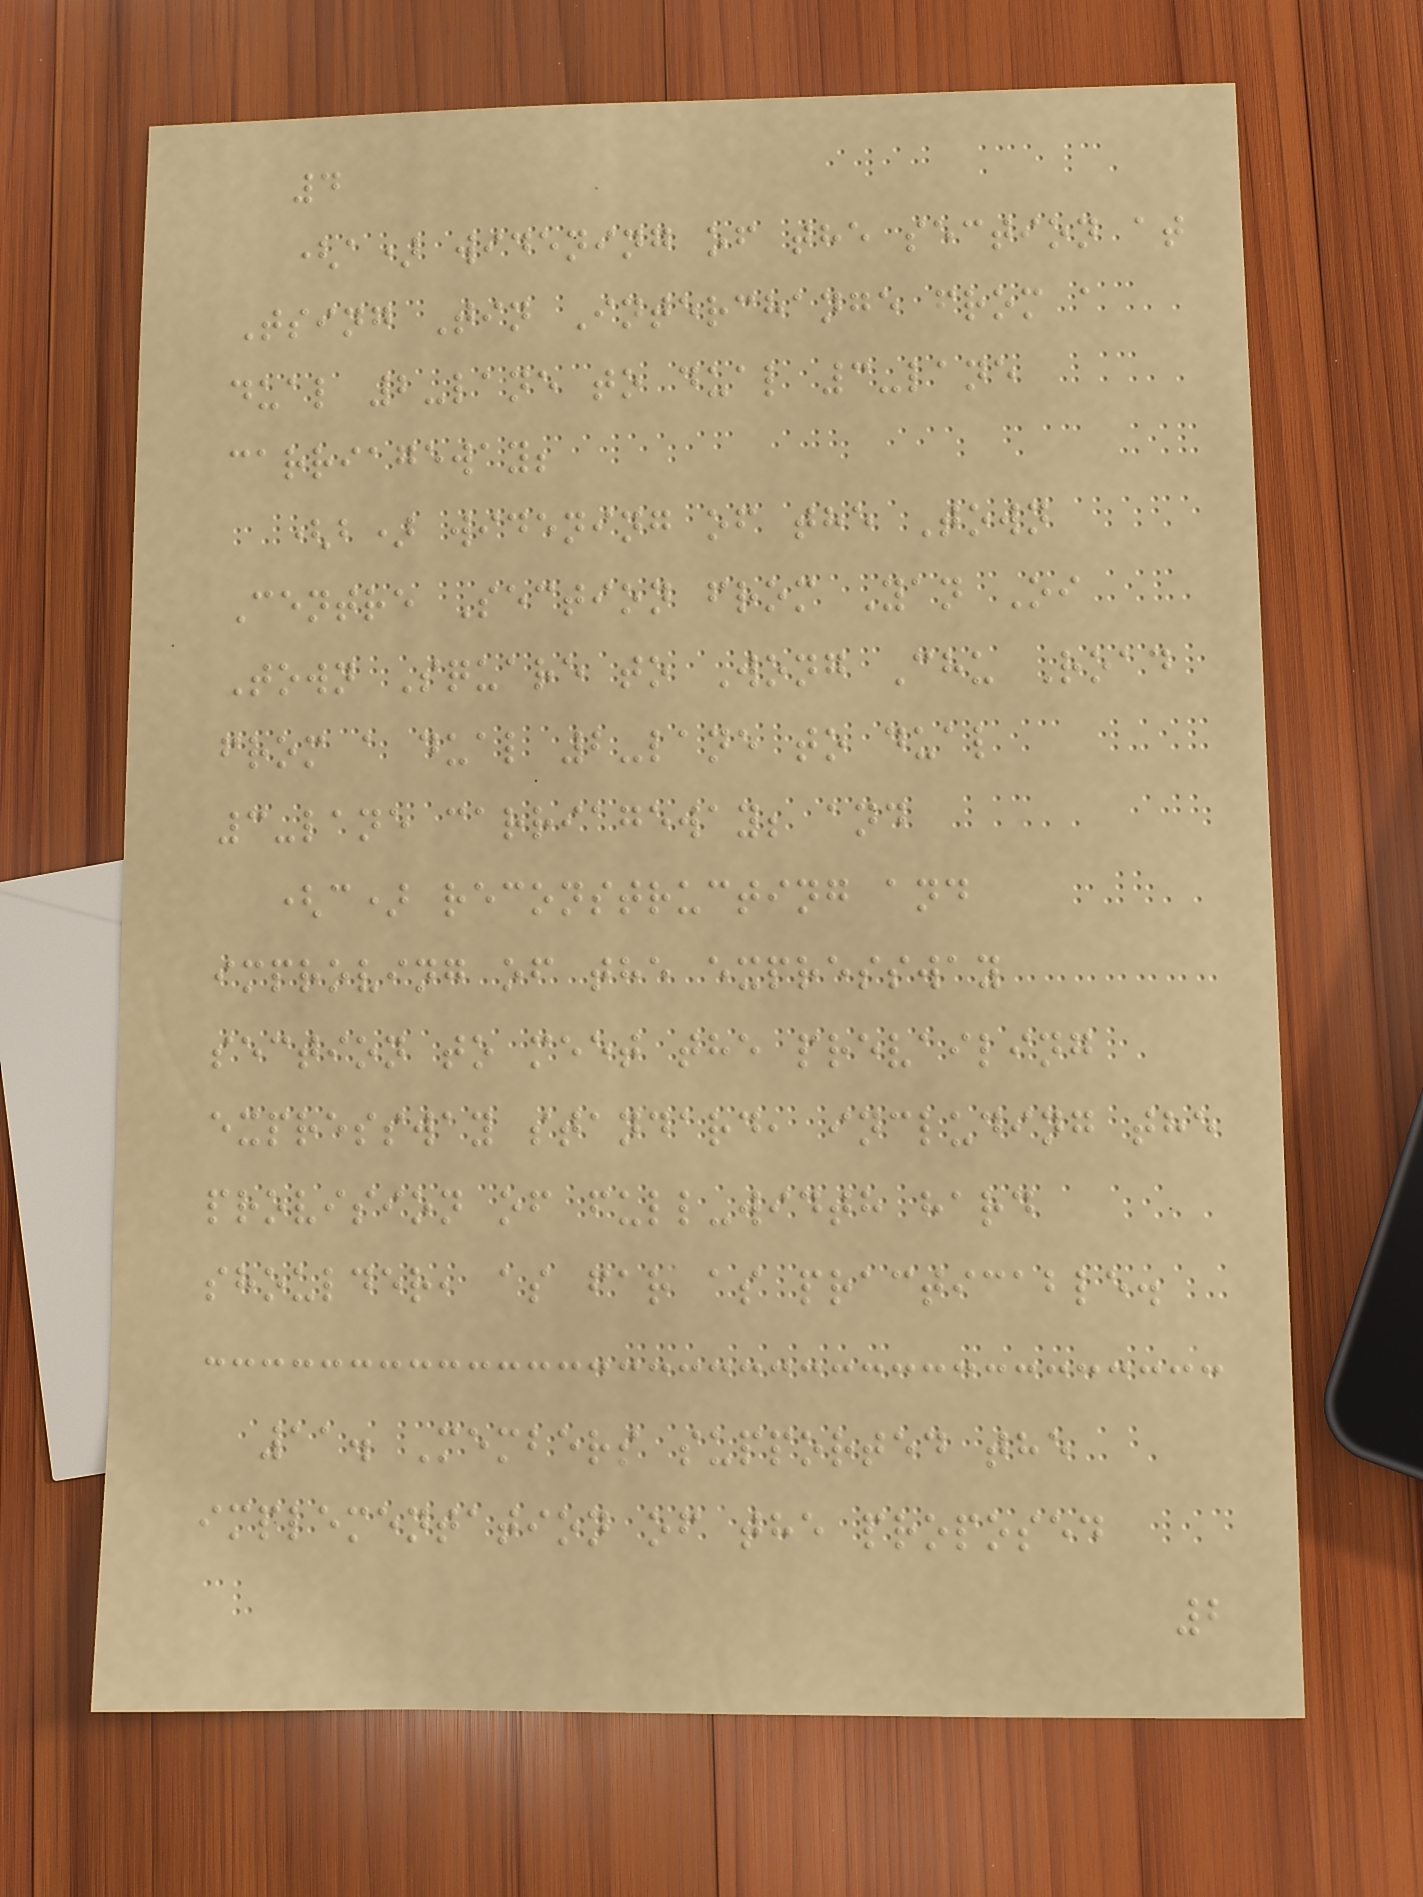4
(a) widening of the section at
Tsing Tin Interchange from a
dual 2-lane to dual 3-lane
carriageway;
(b) widening of the Town
Centre Section from Yan Oi
Town Square to Wong Chu Road
from a dual 2-lane to dual
3-lane carriageway; and
(c) reconstructing and
improving of the expressway
section to meet the prevailing
expressway standard, including the
provision of full-width hard
shoulder, as far as practicable.
11. Members supported the
implementation of the proposed
2
